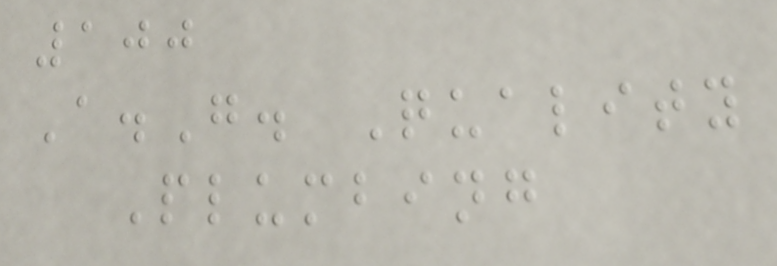100
A.G. Quality
Plumbing
